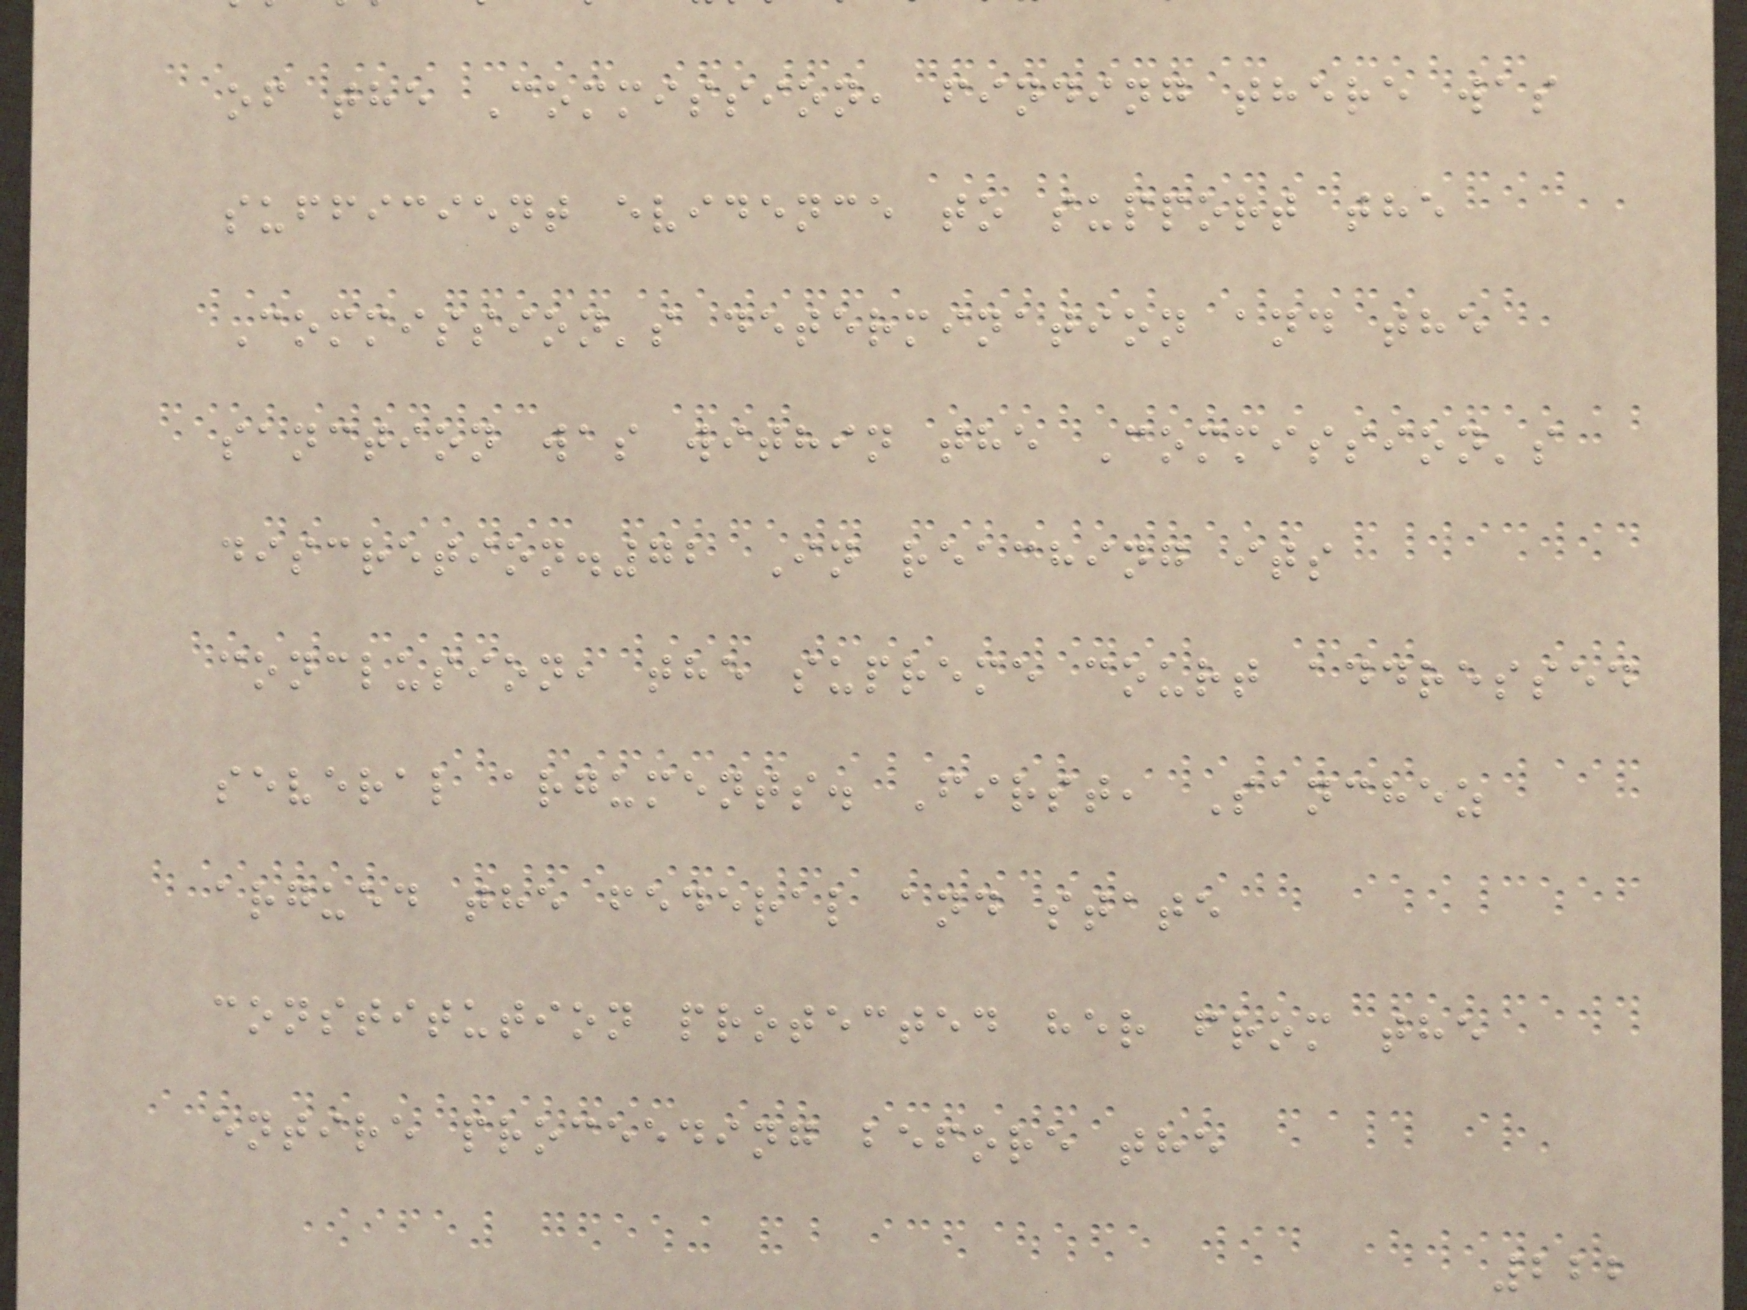of the Commission, finding there was
sufficient evidence to support the
Commission's determination and the
sanction was within the Commission's
discretion.72 In reaching its
conclusion, the supreme court addressed
several arguments. First, Sanchez
argued the federal and state
constitution protected her from the
entire proceeding before the
222
